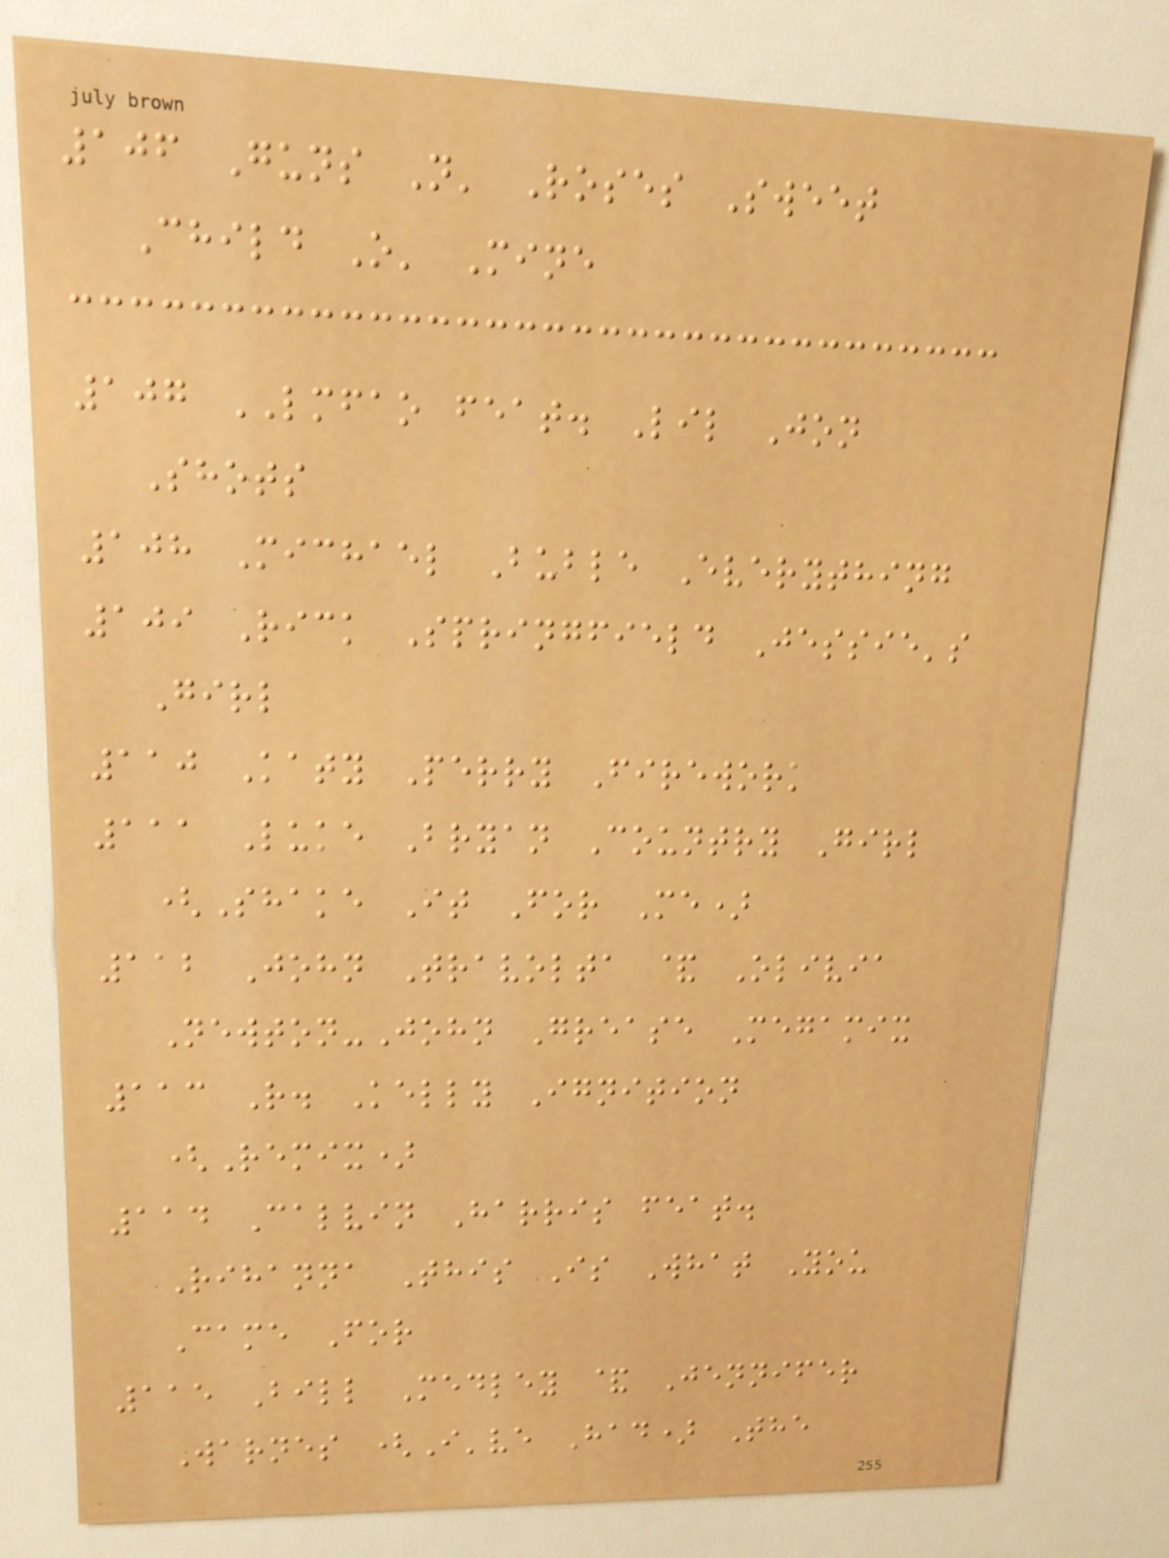106 Guns N' Roses Sweet
Child O' Mine
107 LMFAO feat. Lil Jon
Shots
108 Michael Buble Everything
109 Rick Springfield Jessie's
Girl
110 Katy Perry Firework
111 Luke Bryan Country Girl
(Shake It For Me)
112 John Travolta & Olivia
Newton-John Grease Megamix
113 R. Kelly Ignition
(Remix)
114 Calvin Harris feat.
Rihanna This Is What You
Came For
115 Bill Medley & Jennifer
Warnes (I've Had) The
